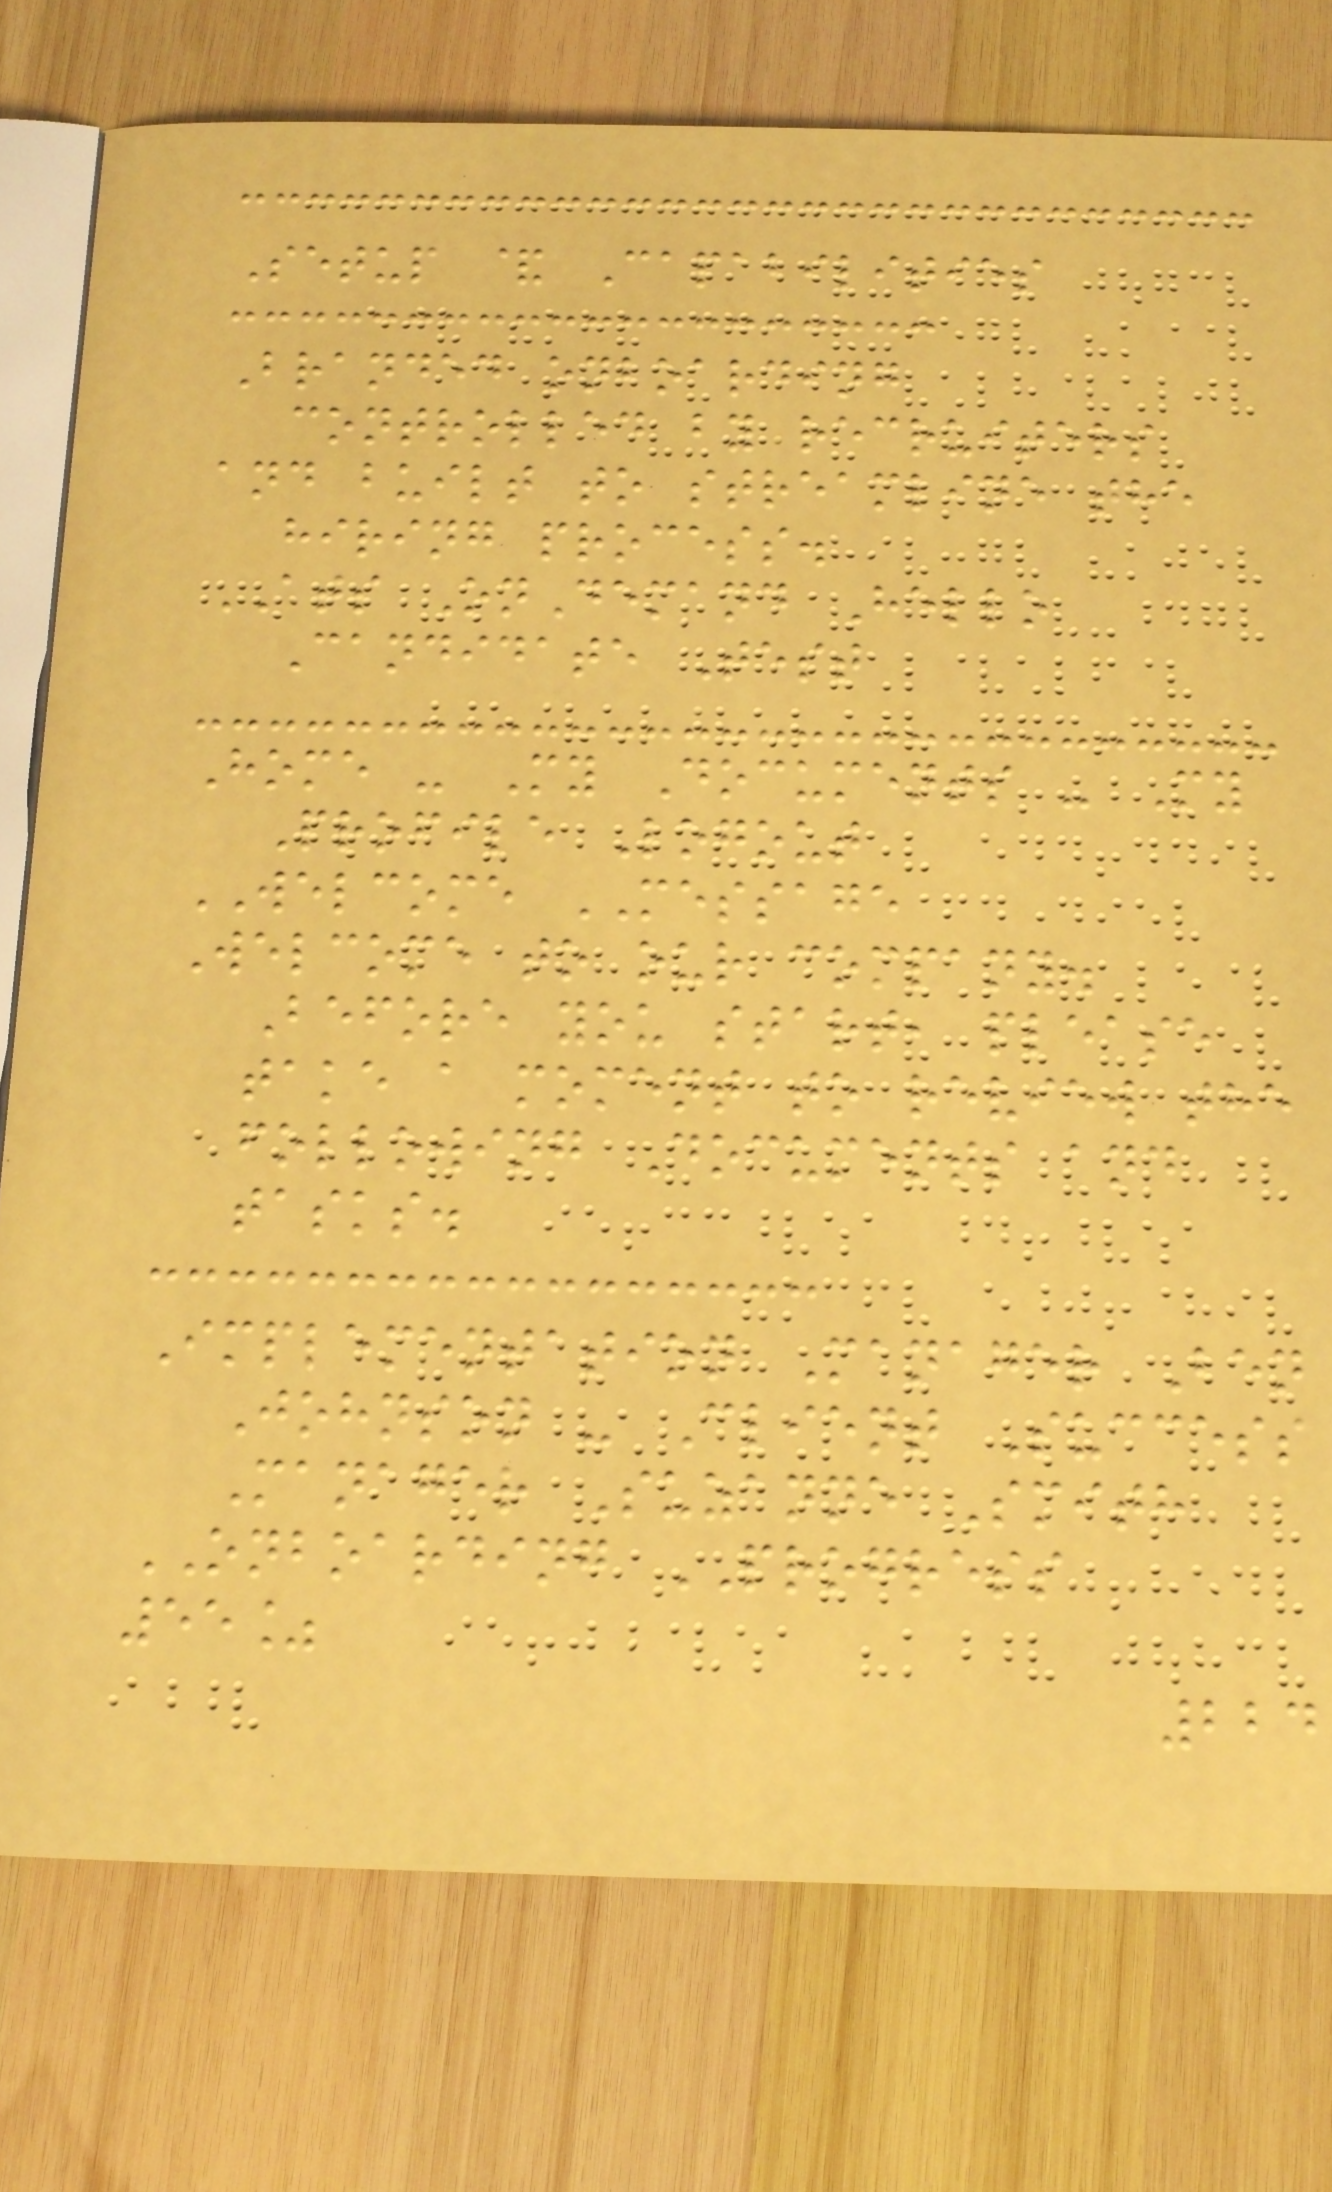Setup & Capabilities
Branded onboarding
controlled by recruiters
and built to streamline the
hiring process.
ATS OnDemand Hello
Candidate Test
Home - My Documents - My
Profile Logout
WELCOME MESSAGE
Welcome to our company.
Before you start, please
take a moment to review the
following Documents and
tasks.
Implementation Manager Ben
Johnson - Client Success
Manager Suzanne Smith
ONBOARDING PROGRESS
55%
224
